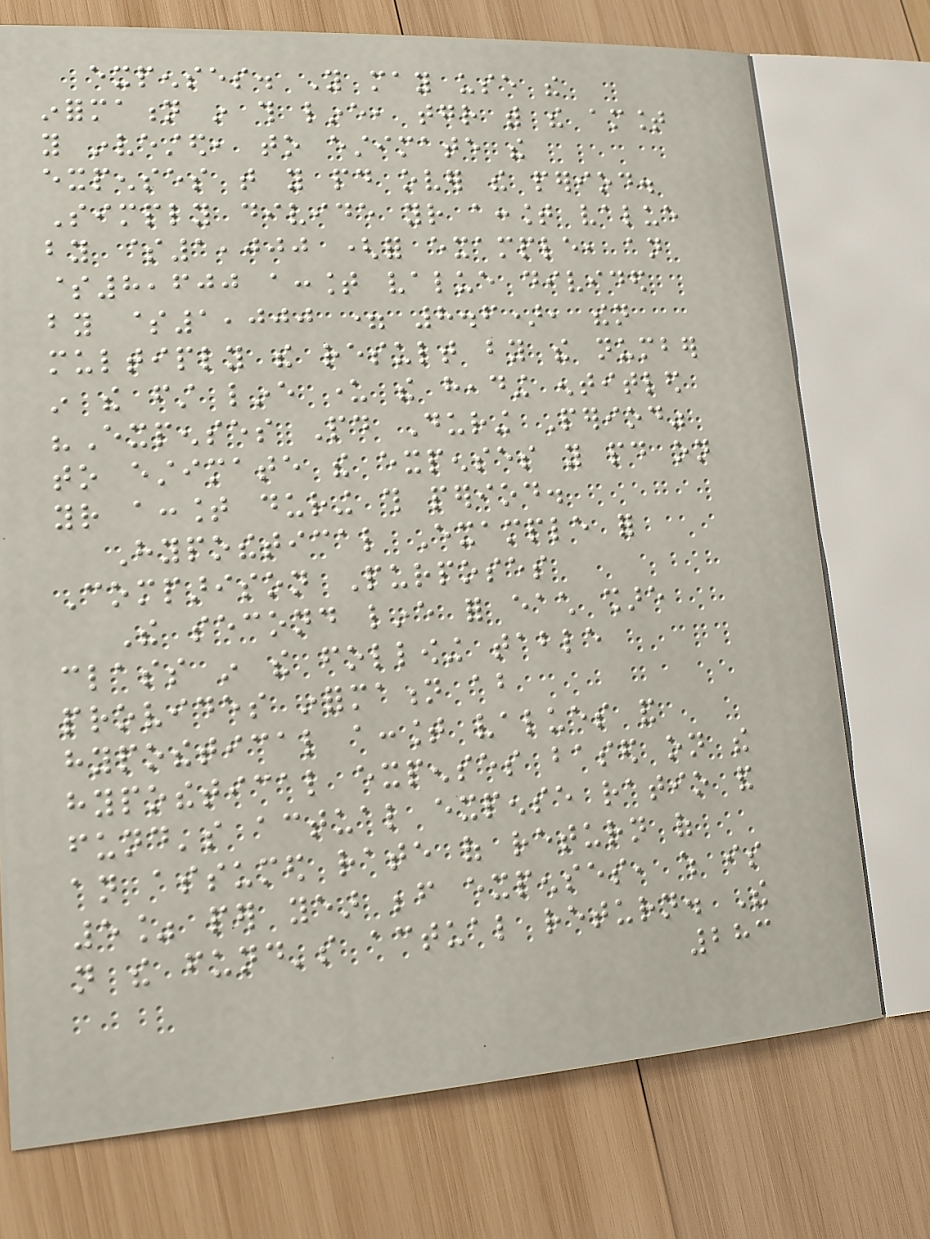expenses. You may use the
information in this line, together with the amount
you invested, to estimate the
expenses that you paid over the period.
Simply divide your account value
by $1,000 (for example, an
$8,600 account value divided
by $1,000 = 8.6), then
multiply the result by the number
in the first line under the heading entitled
"Expenses Paid During Period"
to estimate the expenses you paid on
your account during this period.
Hypothetical Example for
Comparison Purposes
The second line for each share
class in the following table
provides information about
hypothetical account values and
hypothetical expenses based on the
fund's actual expense ratio and
an assumed rate of return of
5% per year before expenses, which is
not the fund's actual return. The
283
